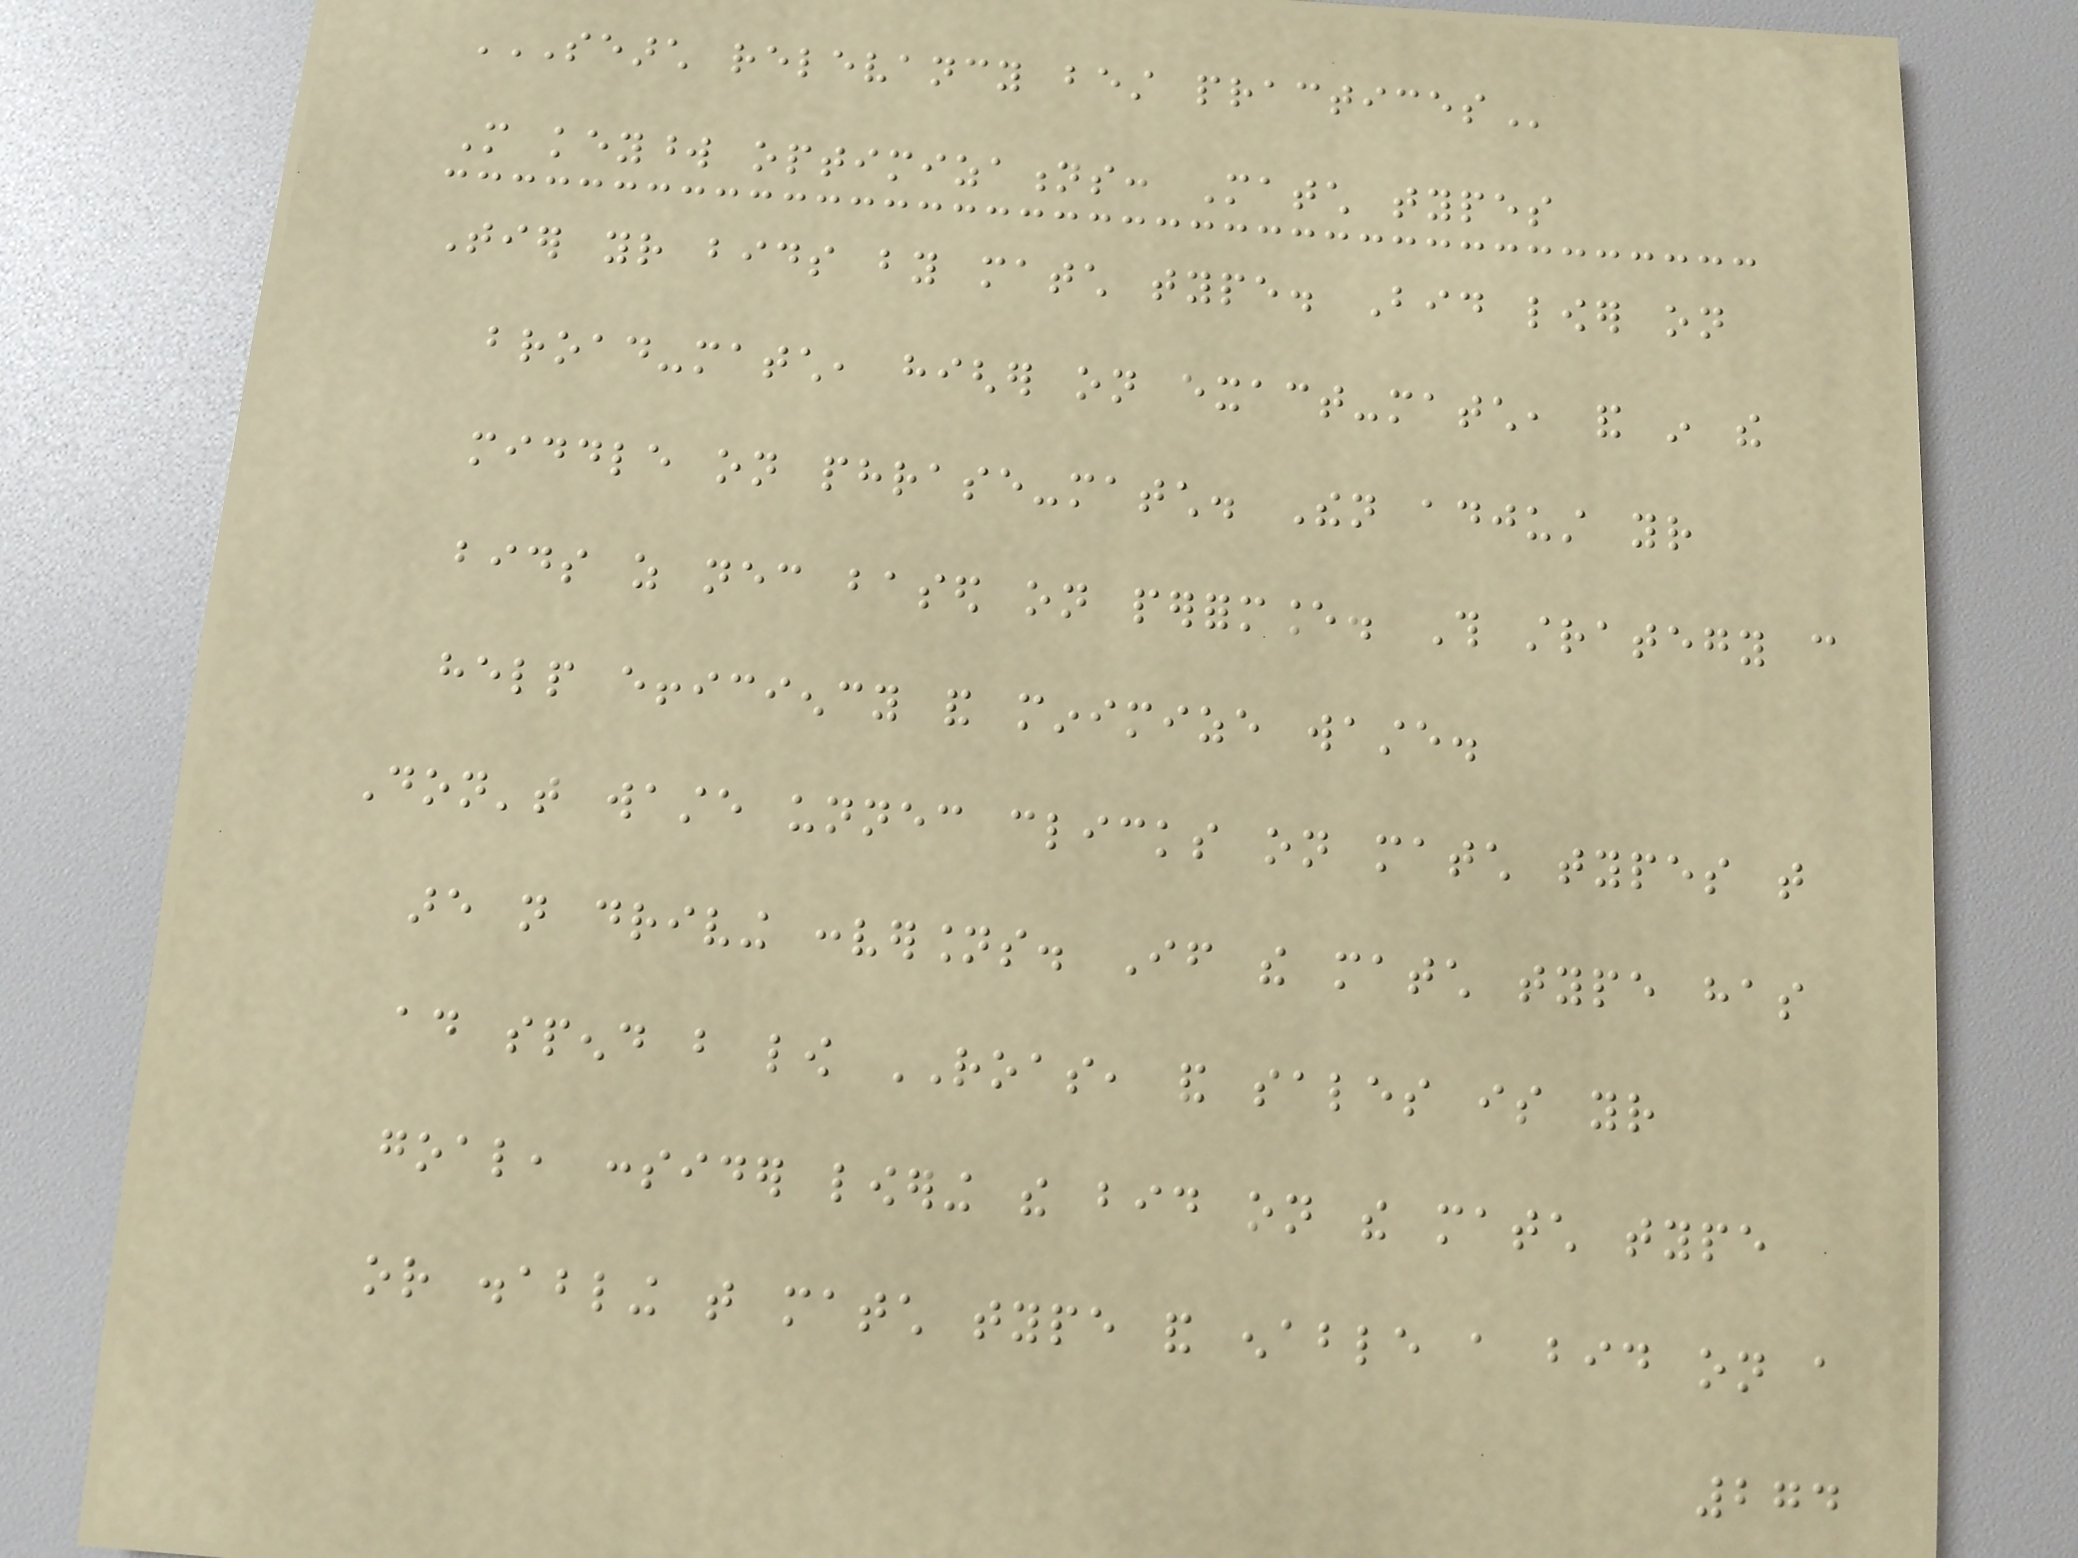SEARCH RELEVANCY BEST PRACTICES
More keyword optimizations: Match types
Tier your bids by match type. Bid lower on
broad-match, higher on exact-match, and in the
middle on phrase-match. Then adjust your
bids as necessary based on performance. This strategy can
help efficiency and minimize waste.
Don't waste unnecessary clicks on match types that
are not driving conversions. If the match type has
ad spend but low ROAS, and sales is your
goal, consider lowering the bid on the match type
or disabling that match type and enable a bid on a
274
